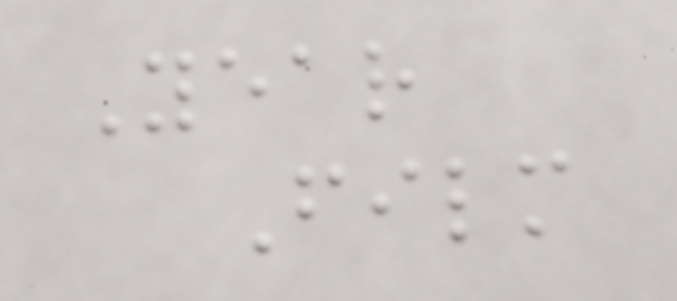Year
Film
